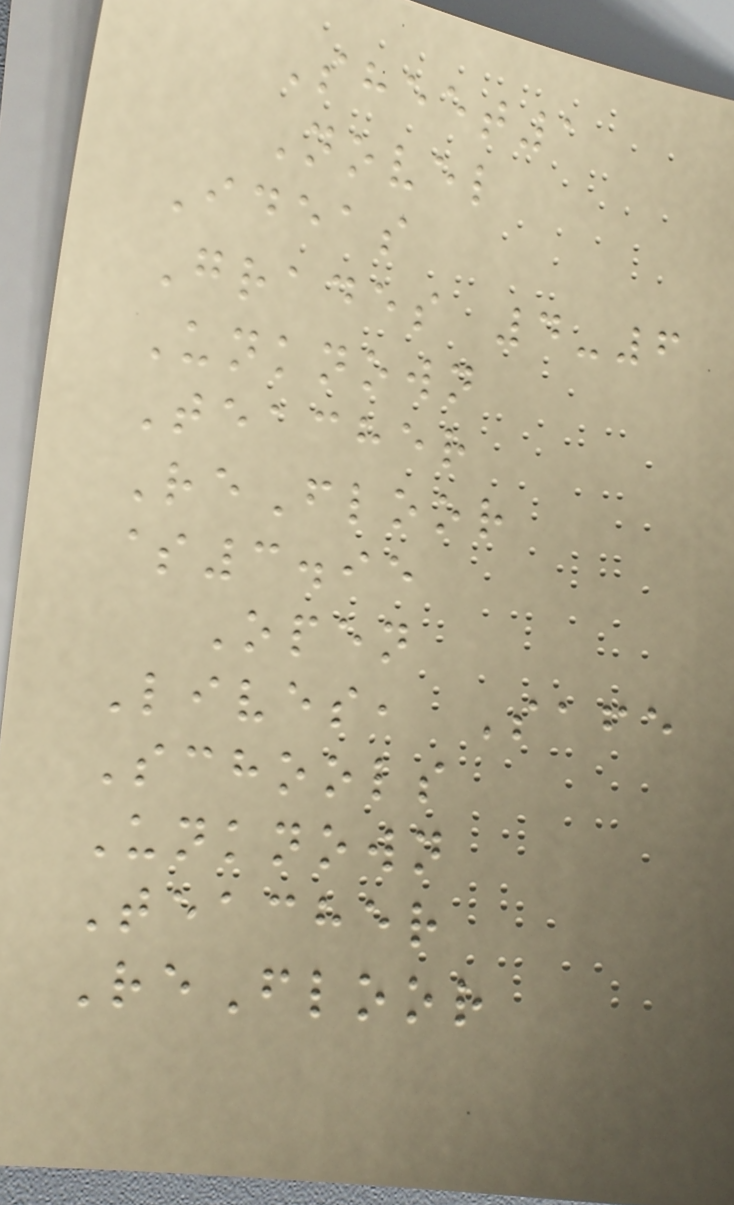Sheet1
Novel
Ideas
Grades 4-6
Unknown
Teacher
ReFloor
$3.95
Open
Lives, Safe
Schools
Unknown
Teacher
ReFloor
